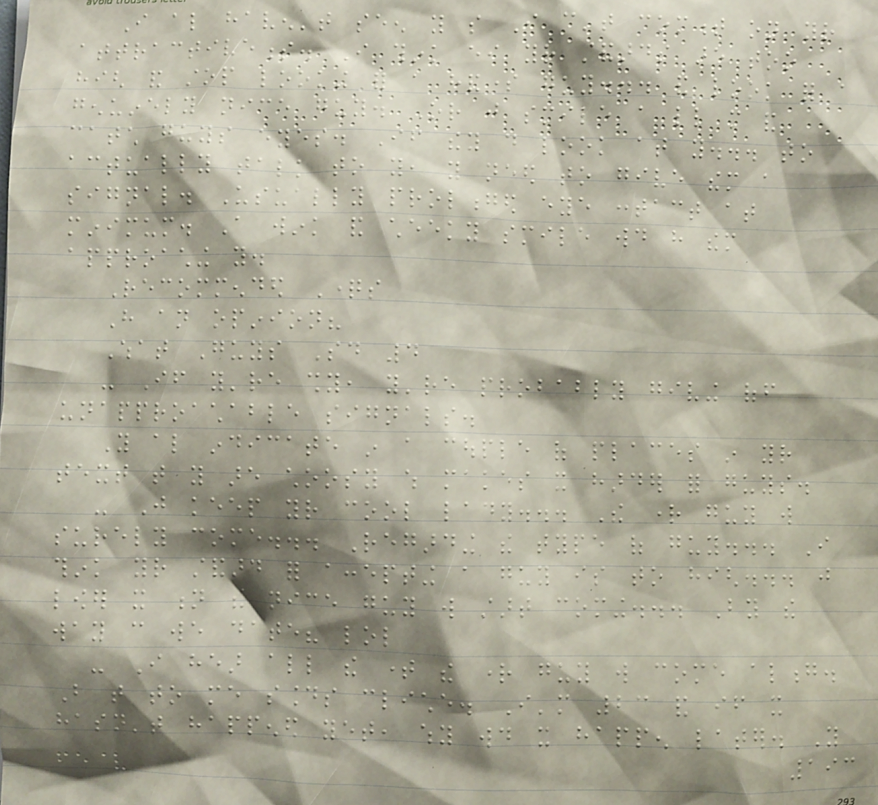I also haven't seen you so I can't comment on your
attractiveness. I think either your standards are too
high and stop looking for a handsome guy... and look for a
genuinely nice guy. Or just smile a little more and
catch guys eyes. If they do look at you... to
actually talk to you, you need to give them a
signal. Usually prolonged eye contact at
minimum. A wink and cheeky smile would have them
approaching you.
Recommended Questions
Have an opinion?
What Guys Said 4
- If you're shy, you're probably giving off
unapproachable signals.
You also indicate in a couple of places in your
text that you are choosy which makes it harder for guys.
- Just keep your cool lady... The right guy will
surely come... Regarding the type of guy... I
think your standard for accepting a guy is to high... just
lower it n the nice guy will start coming... By the
way can we date? lol
- I hear all the time the right guy will come along.
But that to me sounds cliche. I'm 23 and if it
hasn't happened yet, why would it happen later. You
193
